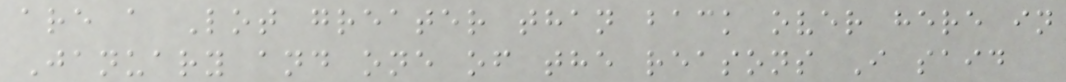are a Lot greater than back over here in
January and one of the reasons I said
